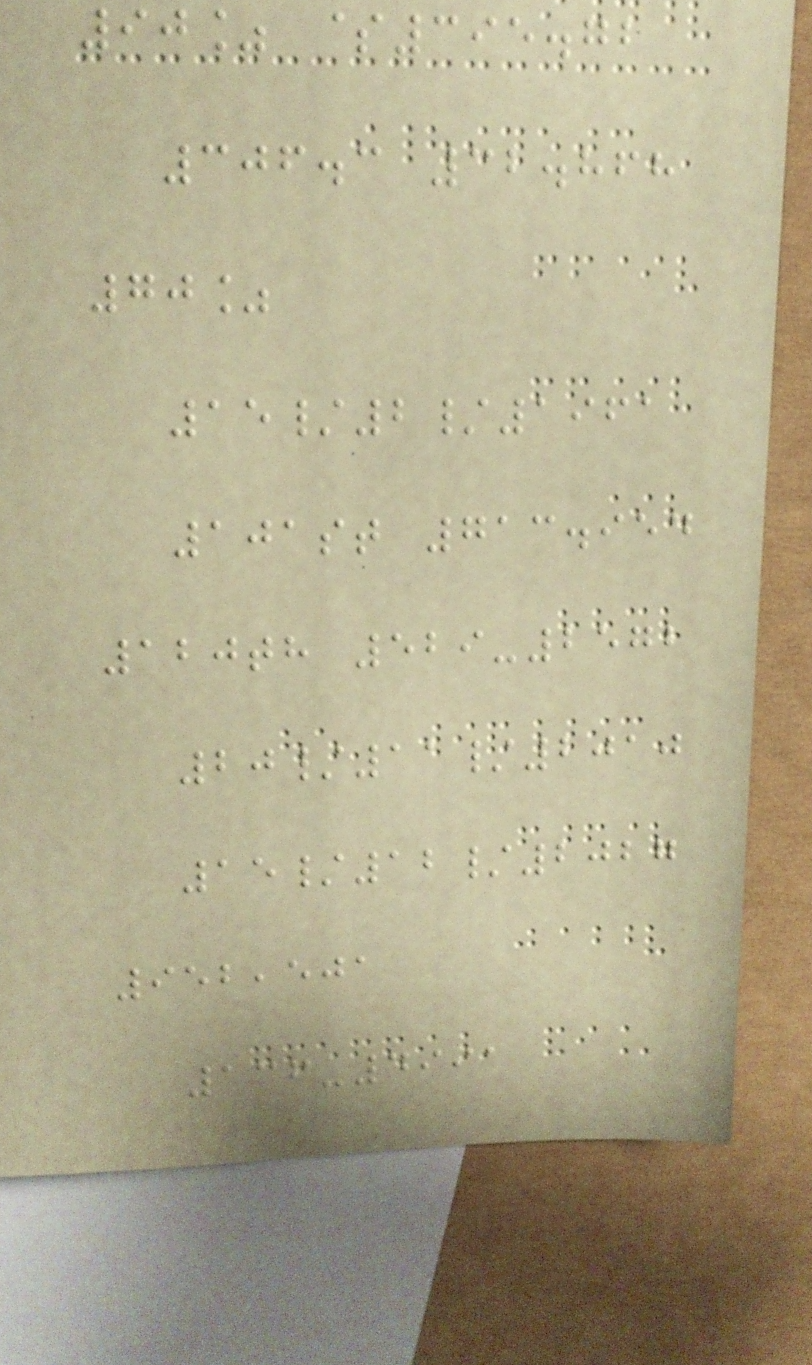90% $395.72
306.3 32.868
70%
15/2/1961
101st 713.954
120th 529-2572
20/11/2010
15/12/2027
952,501
136-4991
